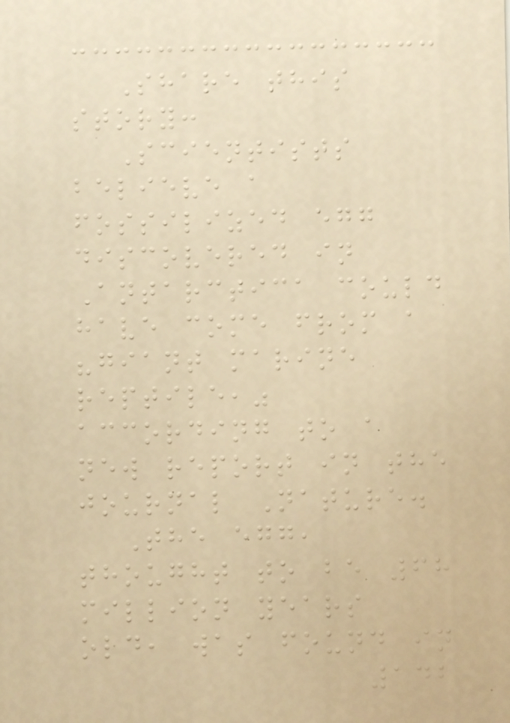Share this
story:
Scientists
believe a
fossilized egg
discovered in
Antarctica could
have come from a
"giant marine
reptile,"
according to a
new report in the
journal Nature.
The egg,
thought to be 68
million years
old, was found in
142
